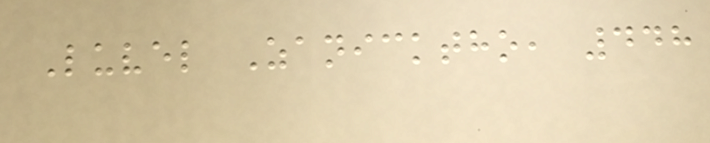Luvel Zanicktho, 448
